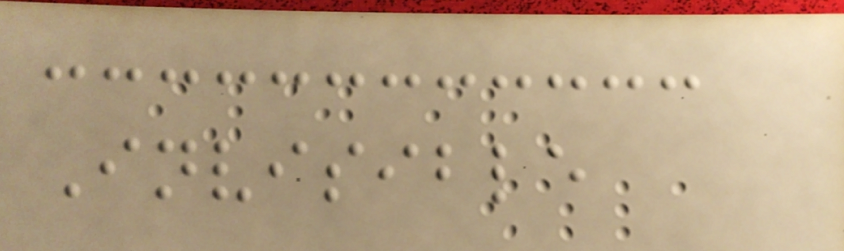Invisible
